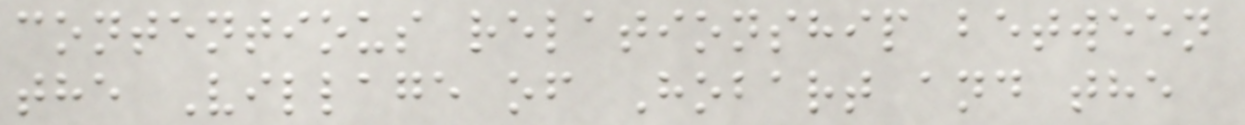contentious relationship between
the Village of Hobart and the
